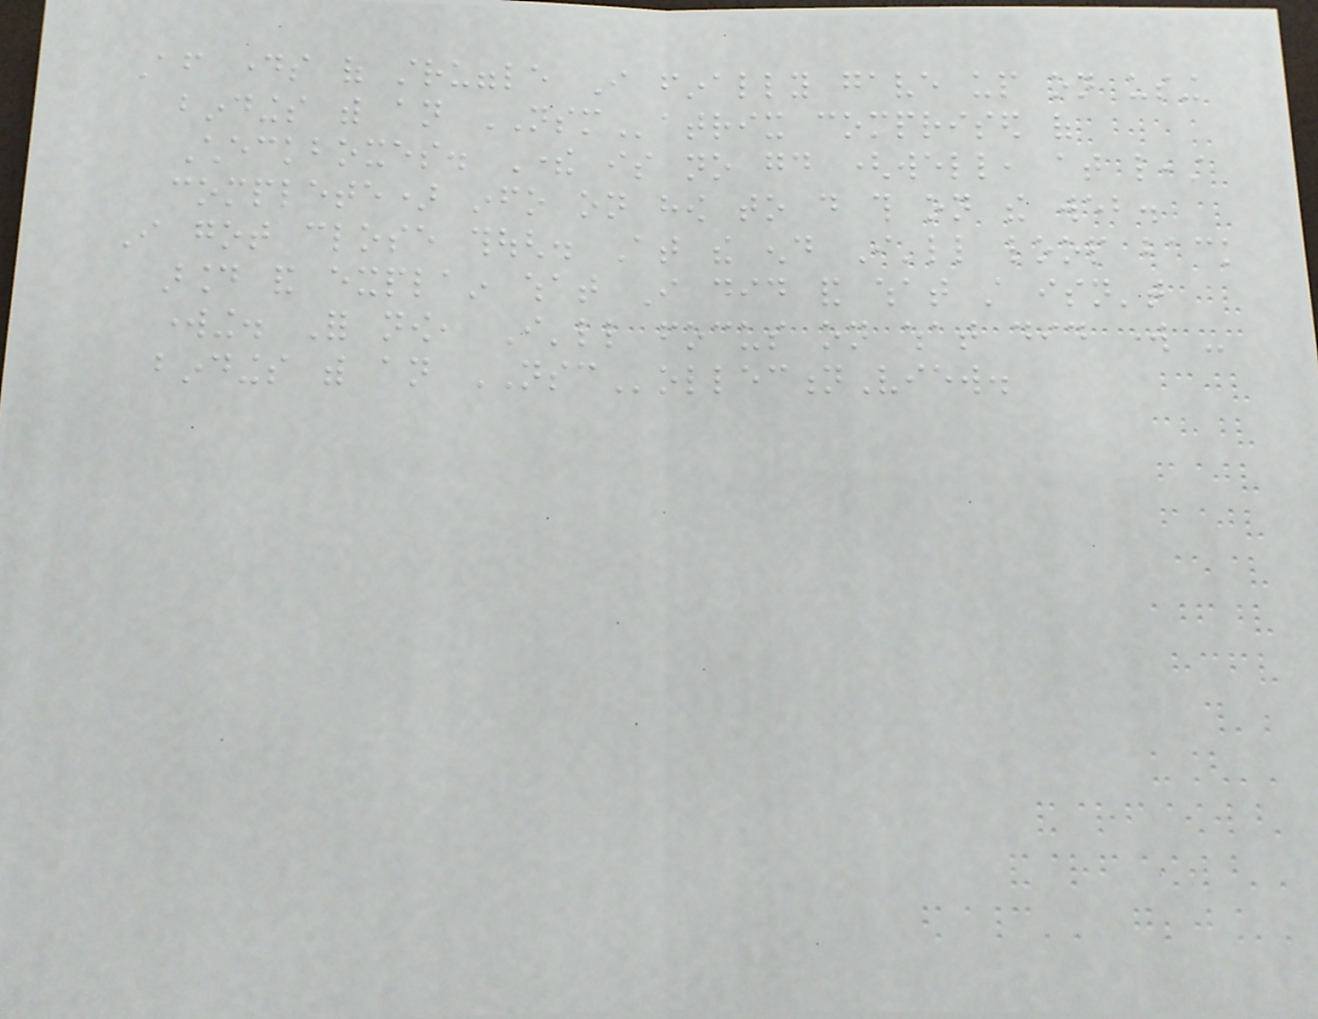After days of struggle I finally gave up on using
bindings with an NSMatrix comprised of
Checkboxes. There is no good (well, at least
complete) info on how to do this on the web.
I got close though. At the end I'll loop back
around and explain what I did and what still isn't
working. For now, I'll focus on what did work -
bindings with an NSCollectionView.
